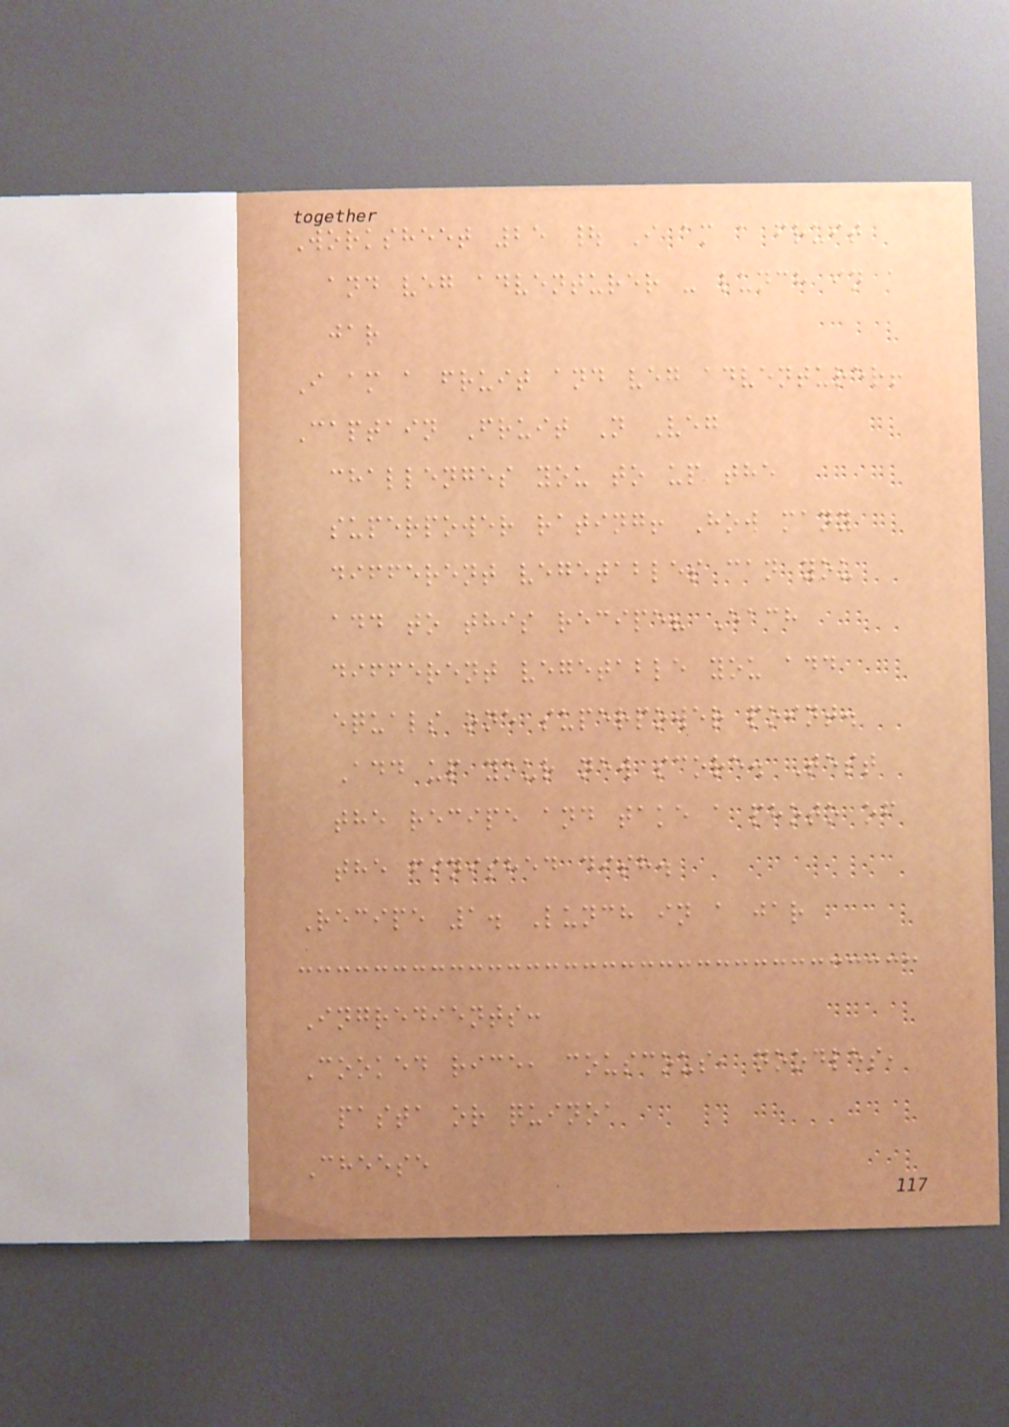Worksheet 25 | I am a fruit
and veg adventurer - lunch in a
jar
I am a fruit and veg adventurer!
Captain Fruit N Veg
challenges you to up the
superpower rating! How many
different vegetables can you
add to this recipe? Each
different vegetable you add
equals one superpower point.
Add up your new score. Test
the recipe and take a photo of
the finished dish.
Recipe 1. Lunch in a jar
Ingredients:
Cooked rice, couscous, noodles,
pasta or quinoa
Cheese
